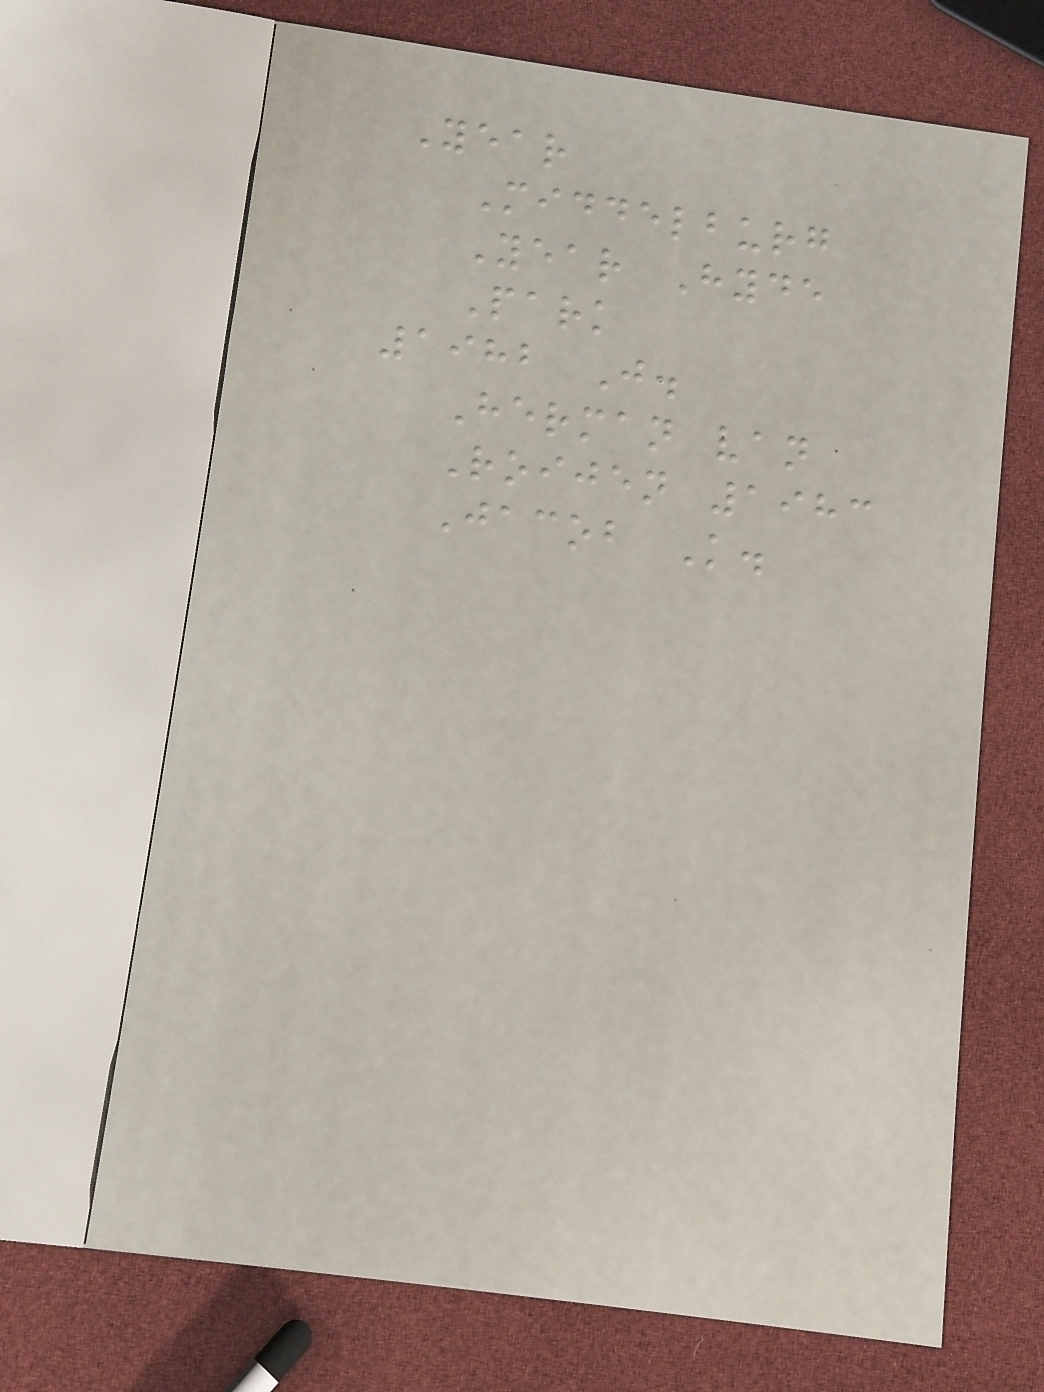Year
Middelburg
Year Hyde
Park
1982 J.
Herman van
Roijen 1983
Jacob K.
